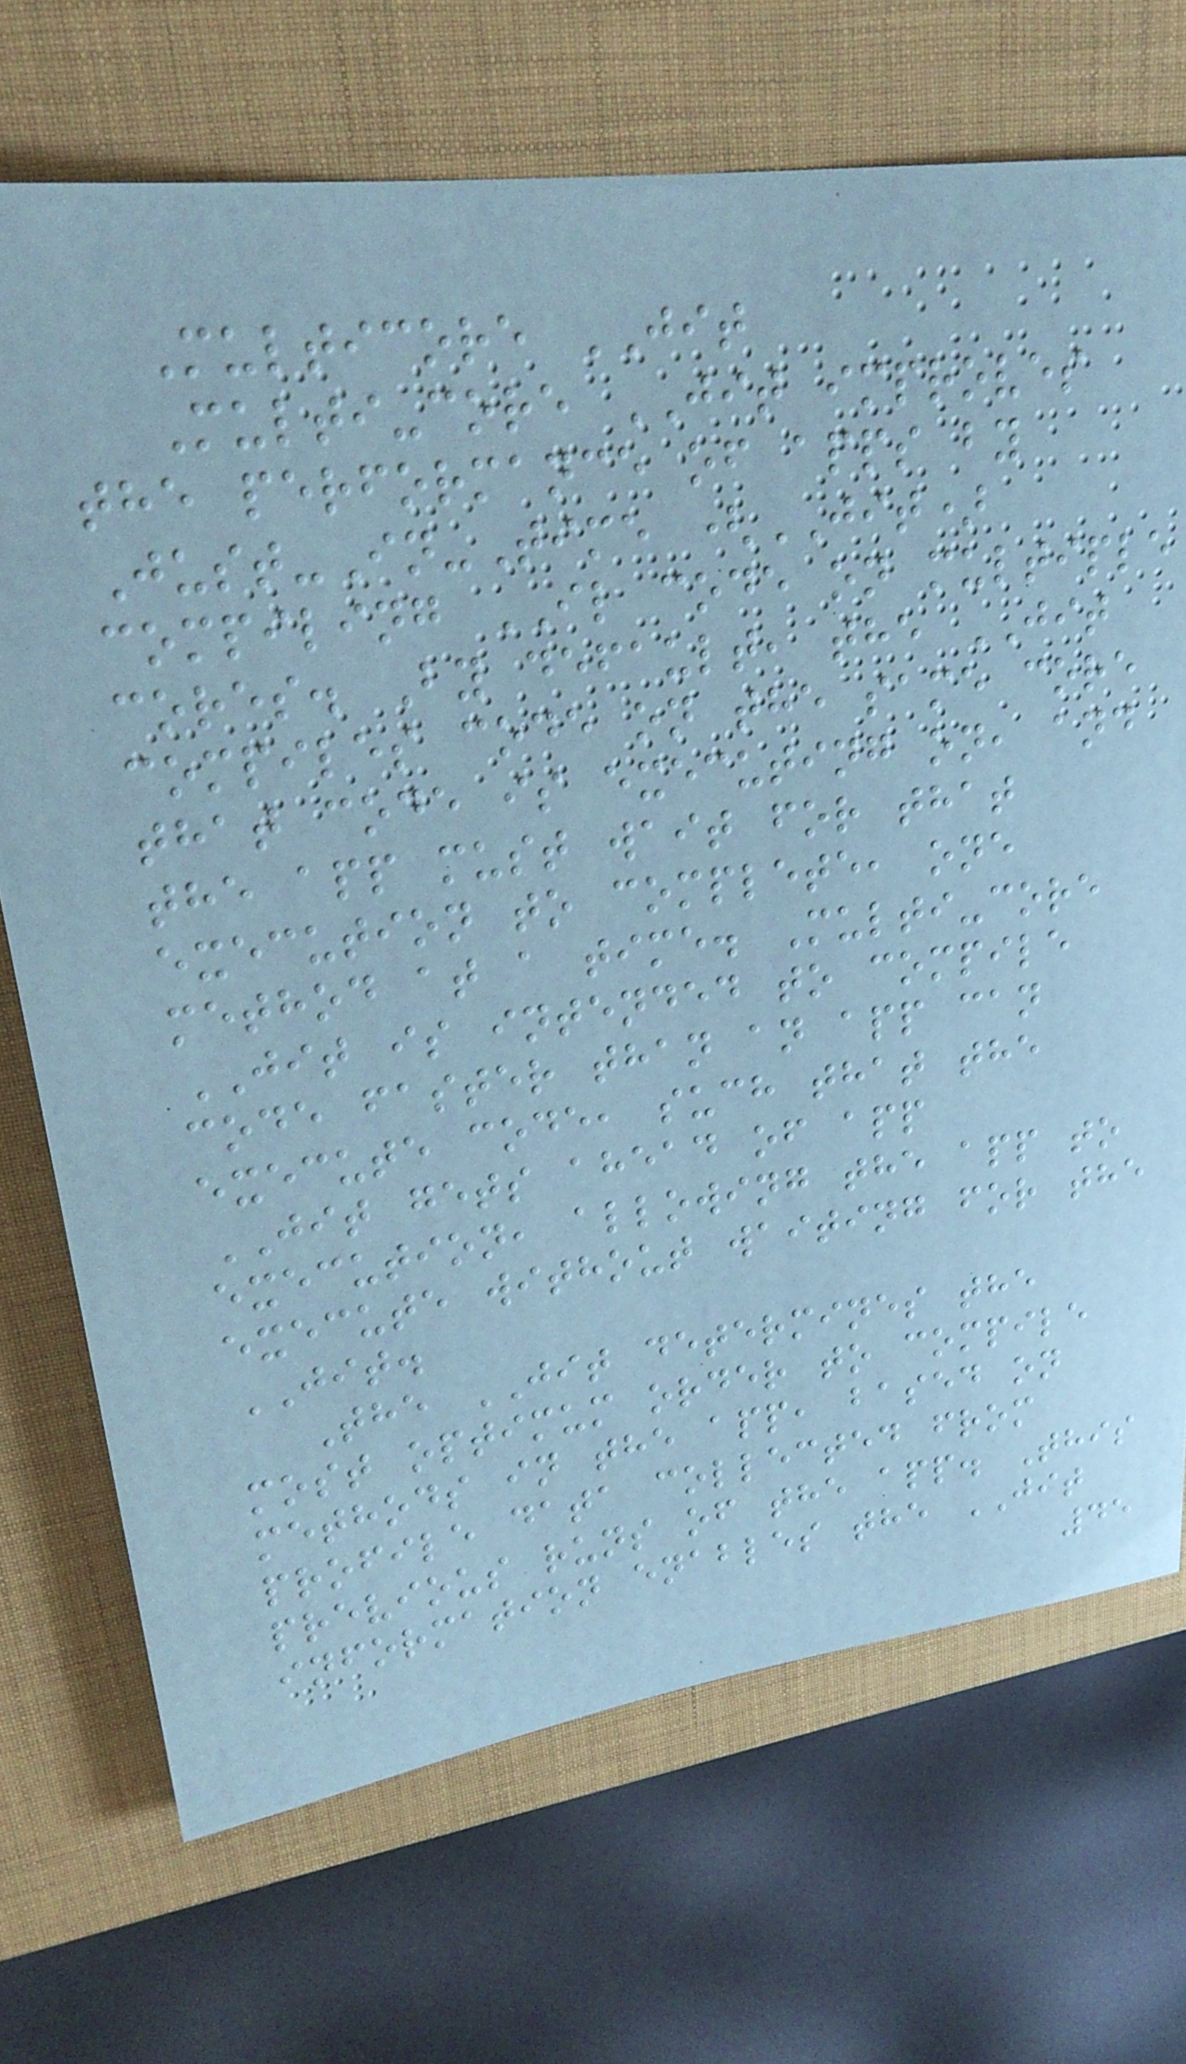Multicore JIT
Multi-core JIT improves
the performance of apps by
Just-In-Time (JIT)
compiling IL code on multiple
cores. By default, the JIT
compiles code on the same core
that code is executing on, and
the app must wait for that
execution to complete, one
method at a time. Multi-core
JIT is intended to compile
code faster than an app can
execute code, such that the
JIT gets ahead of app
execution, allowing the app to
execute without waiting for the
JIT.
The JIT determines the
most optimum order to compile
methods in the app, based on
profile data collected from
previous runs of the app. This
information enables the JIT
45
